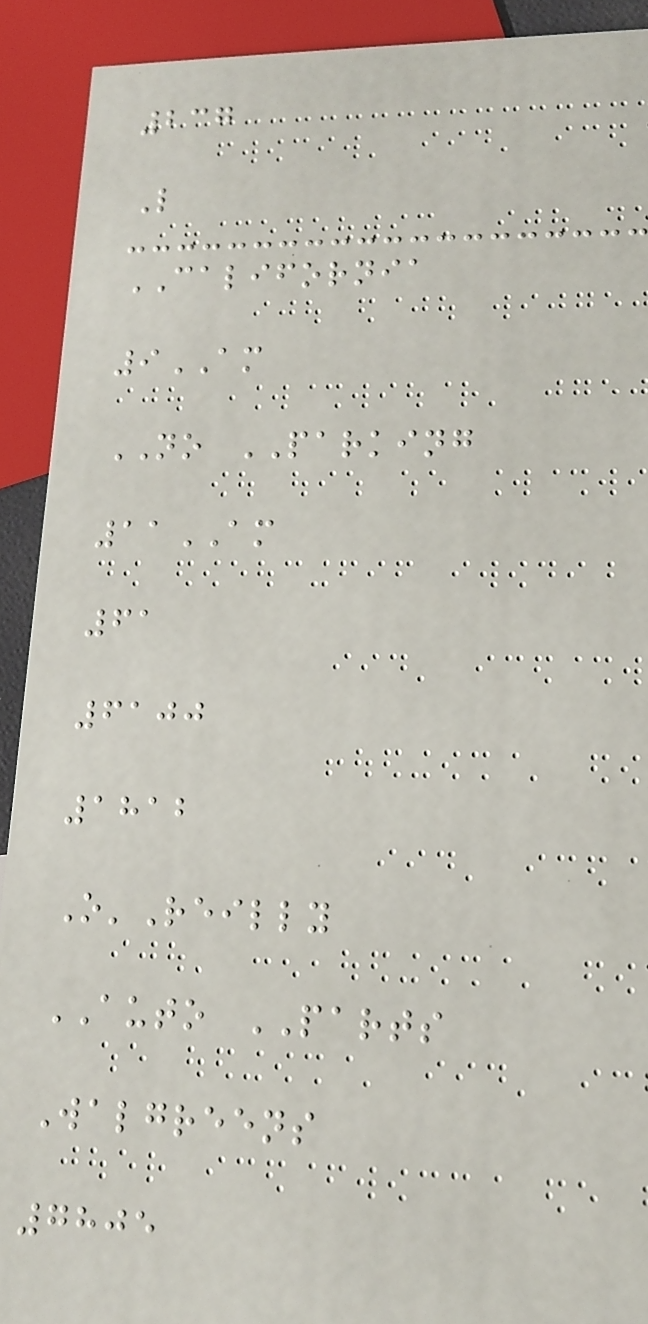237
L
CALIFORNIA
9AM
NO PARKING
11AM
61
6100
1812
O'Reilly
AUTO PARTS
Walgreens
7805
